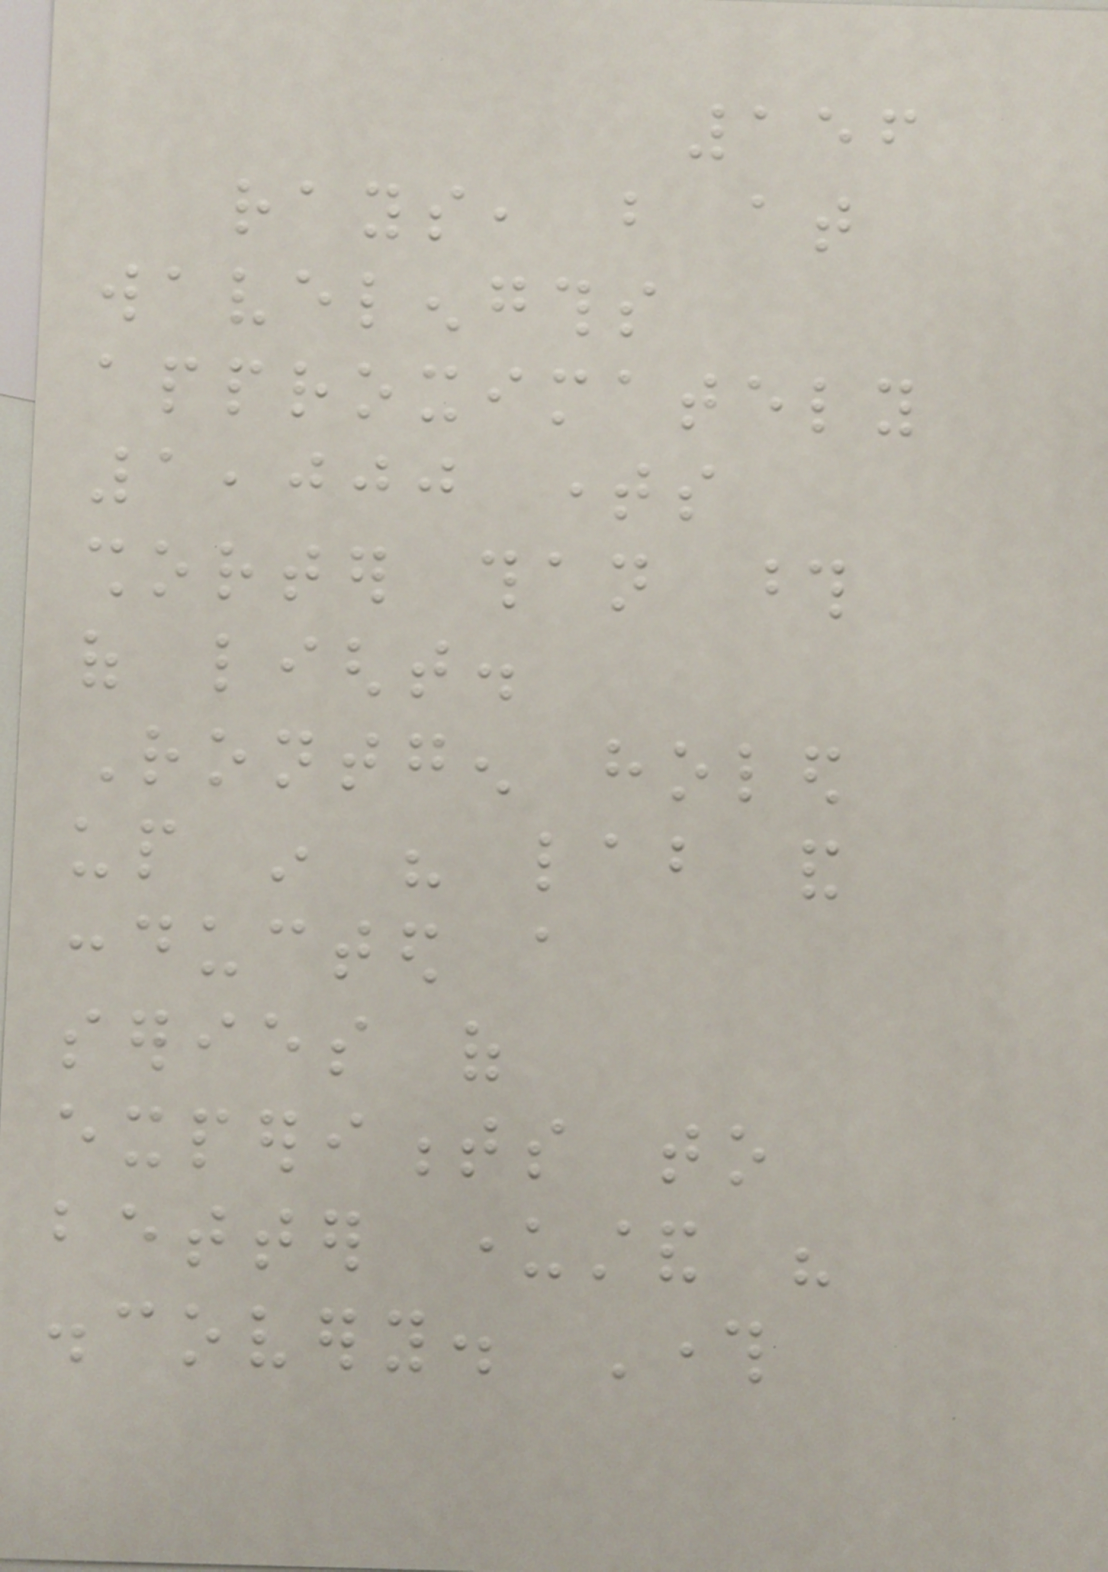156
rays, but at
wavelengths
approximately
1,000 times
shorter than those
of light.
Rontgen holed
up in his lab and
conducted a
series of
experiments to
better understand his
discovery. Through
